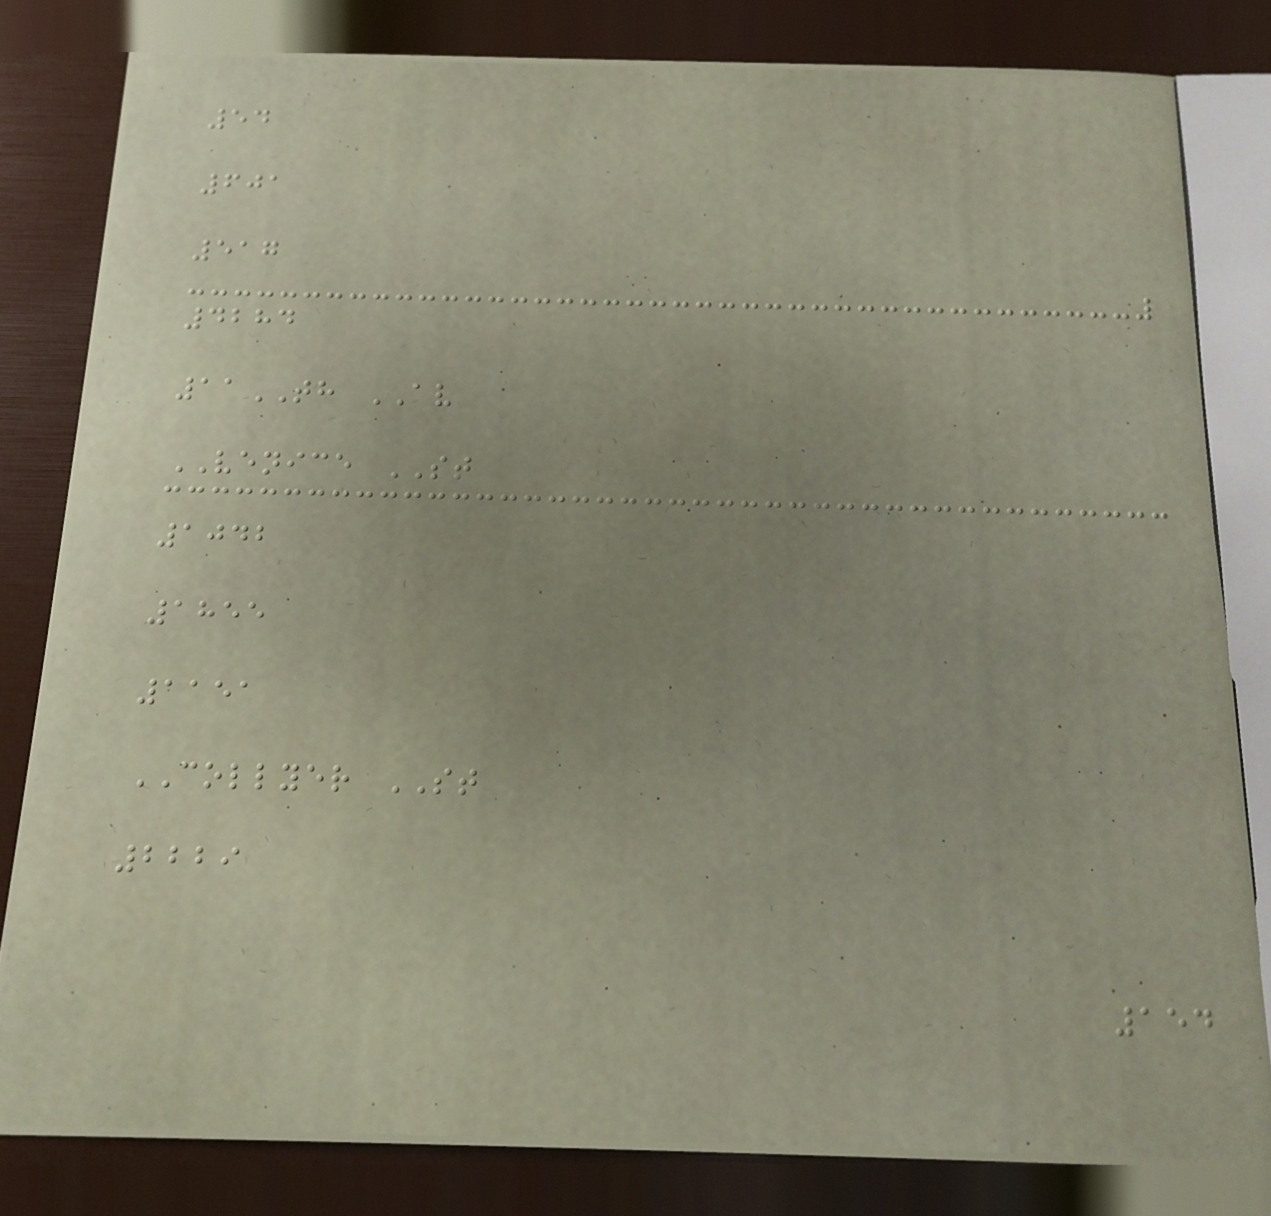54
601
517
4284
11TH AV
VENICE ST
1042
1855
1151
COLLYER ST
2229
154
